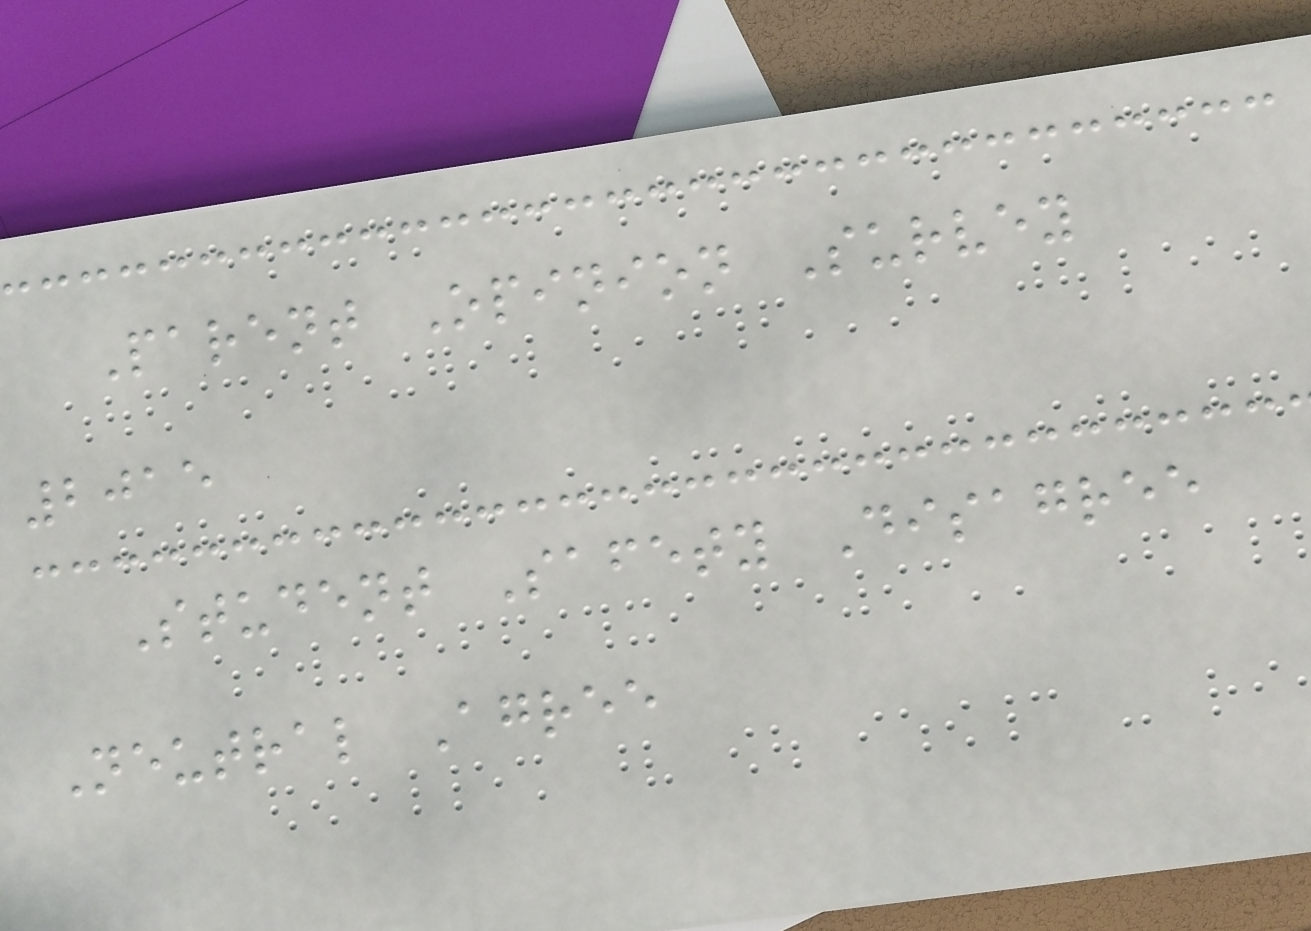Parent Opinion Survey
2015
Student Safety Disagree
Neutral Agree
